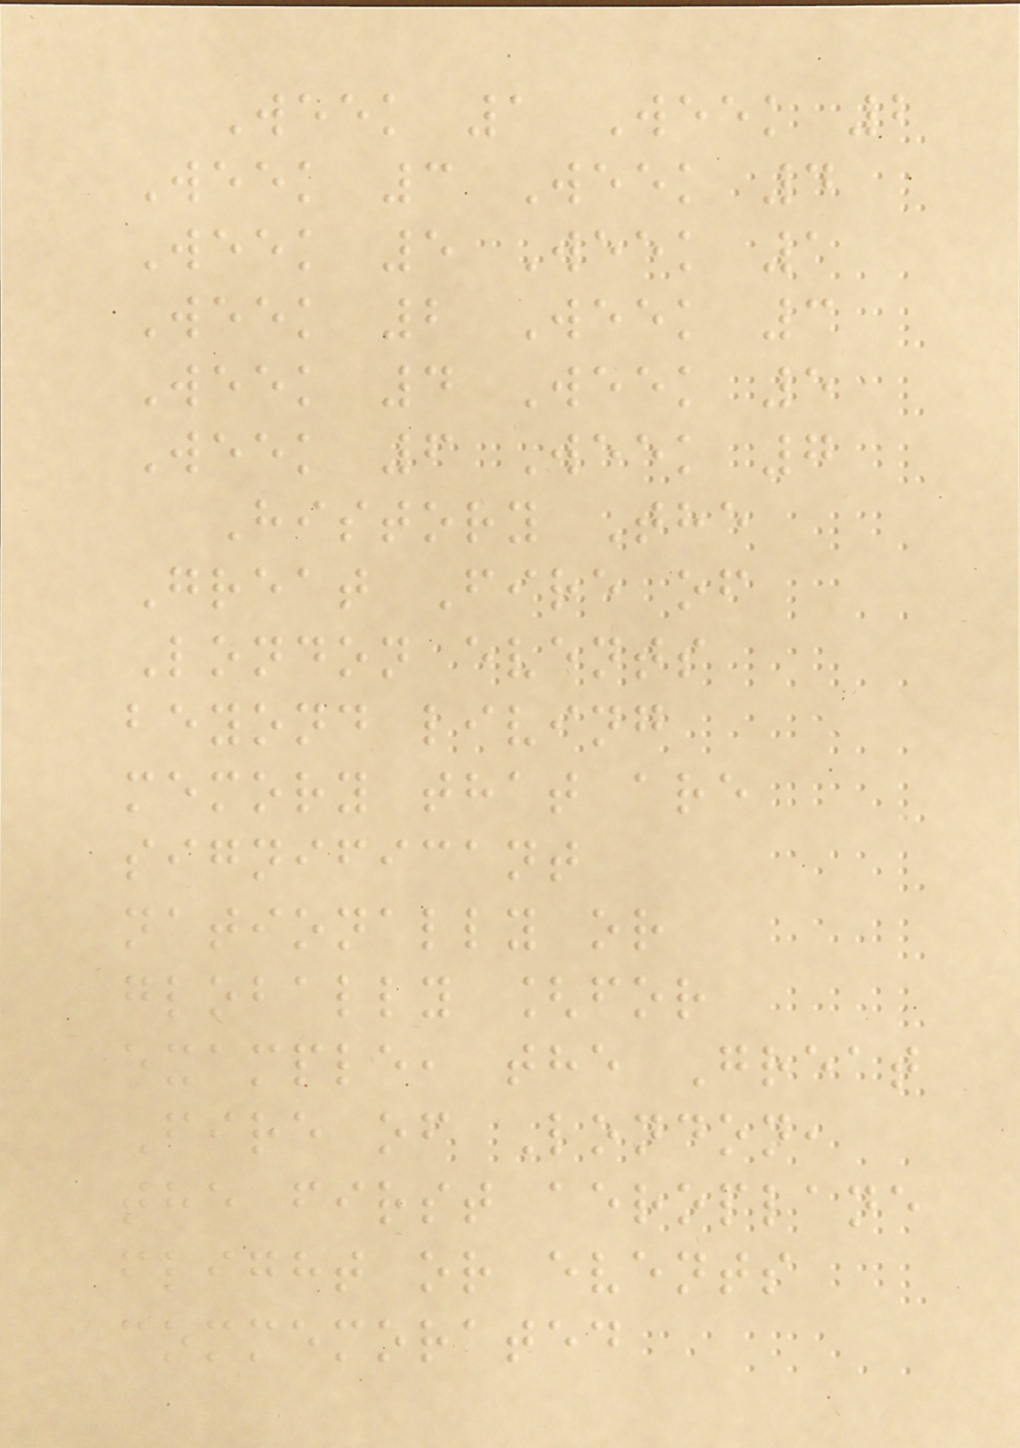Week 1 Week 2
Week 3 Week 4
Week 5 Week 1
Week 2 Week 3
Week 4 Week 5
Week 6 Week 7
History The
Great Fire of
London events
beyond living
memory that are
significant
nationally or
globally [for
example, the Great
Fire of London,
the first aeroplane
flight or events
commemorated
